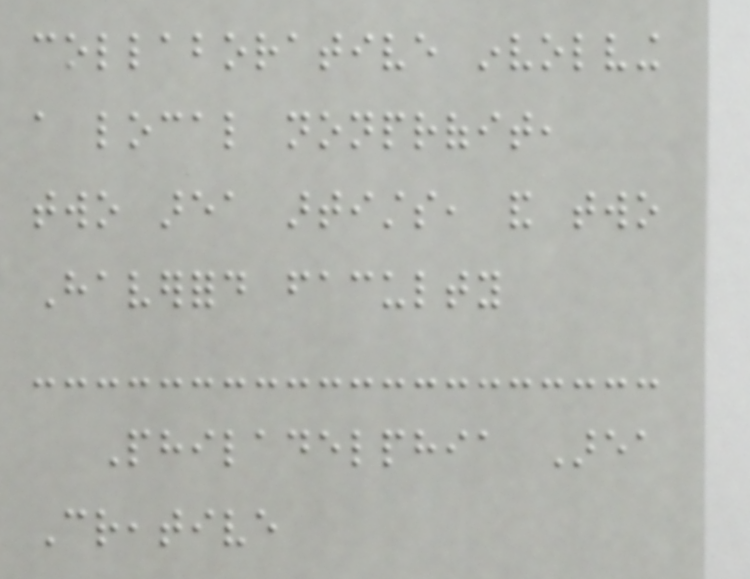collaborative involving
a local nonprofit,
two area artists, and two
Haverford faculty
Philadelphia Area
Creative
